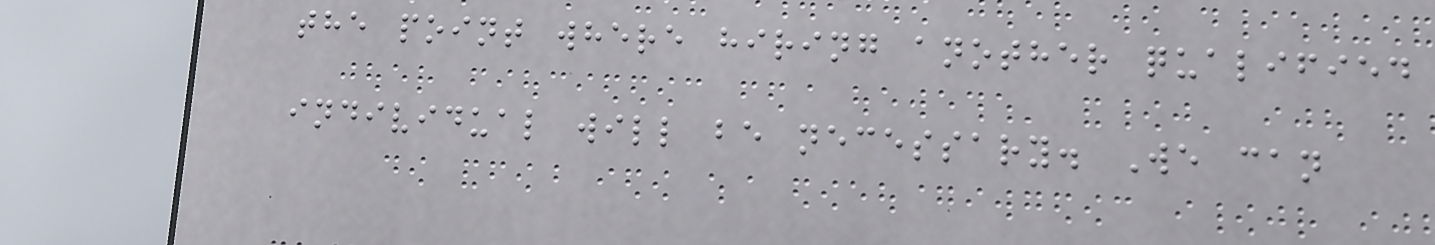the point where hiring another qualified
individual will be necessary. We can
